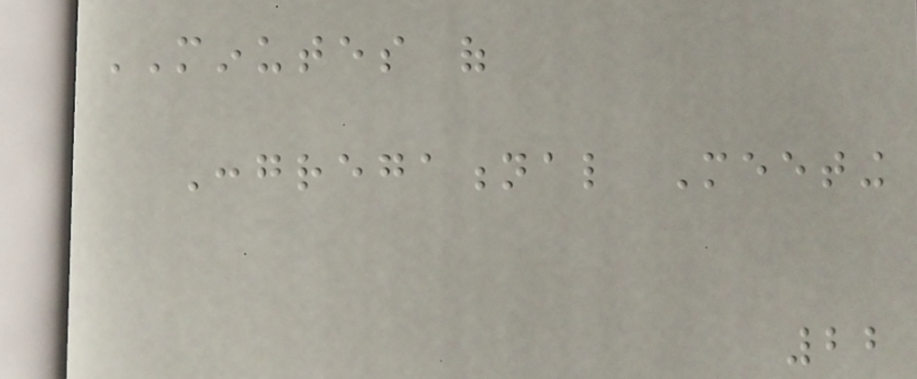MINUTES of
Congregational Meeting
22
